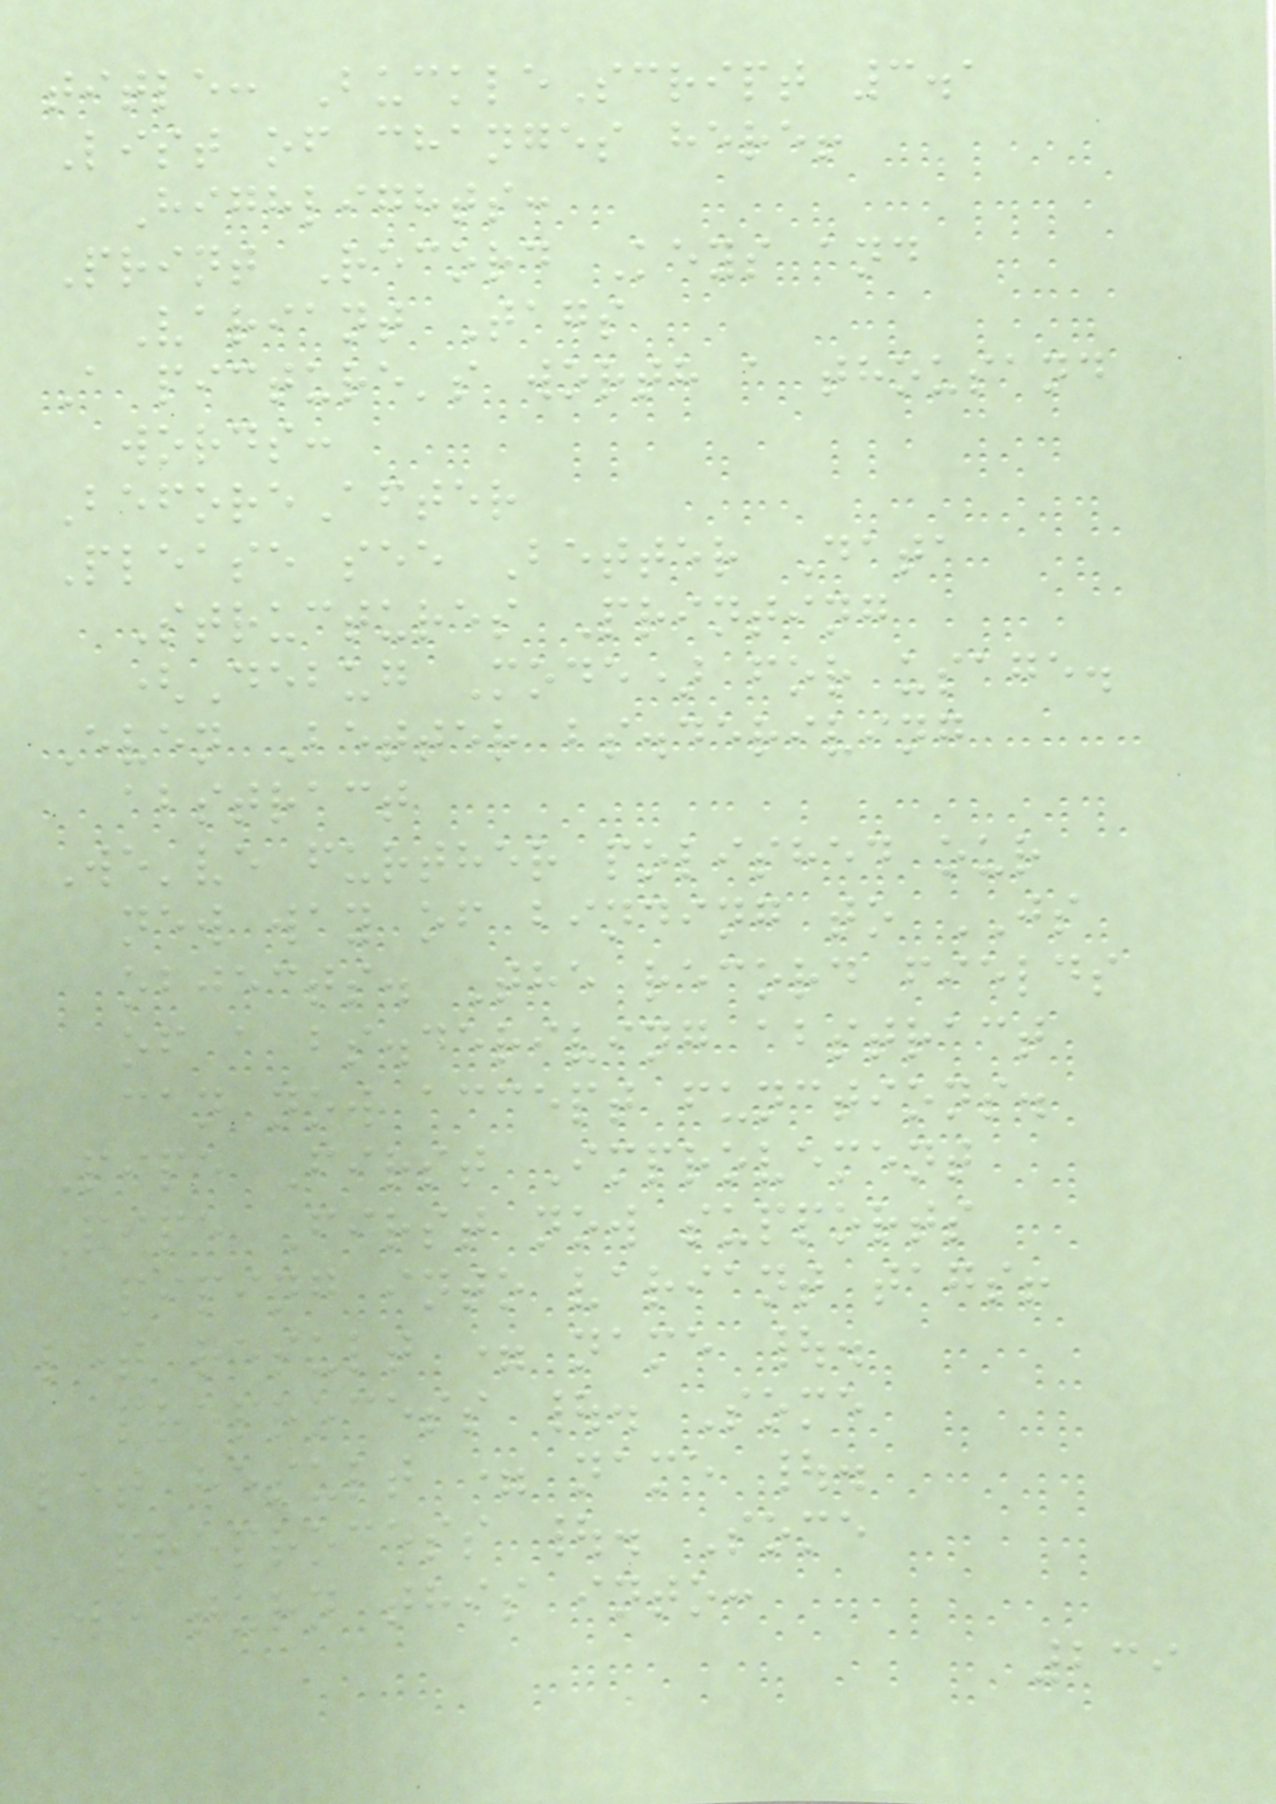title: BuckleScript 3.1
List of changes here!
Highlights:
Print Record Keys and
Variant Tags
A picture's worth a thousand
words:
BeforeAfter
Please see Better Data
Structures Printing
(Debug Mode) for usage.
Even Better bs.deriving
abstract
We've further polished our
new way of binding to JS
objects. The record fields
of a bs.deriving abstract
can now accept functions.
Pipe First Improvement
Pipe First now supports
piping into variant tags!
let result = name |.
preprocess |. Some
let result = name |.
preprocess |. Some
We turn this into:
239
